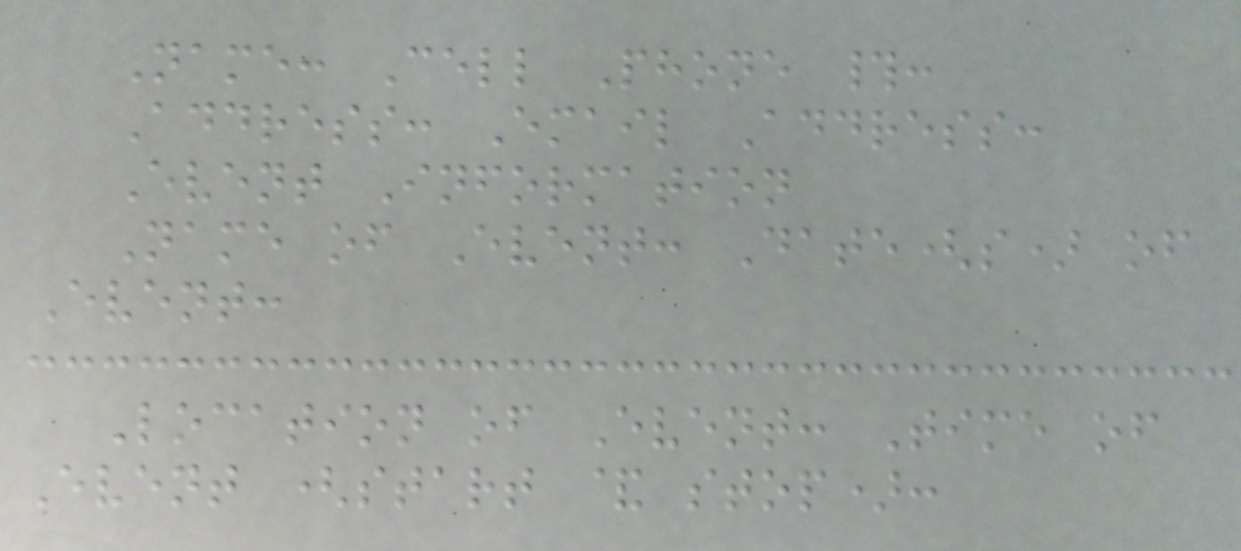Name: Cell Phone #:
Address: Email Address:
Event Information
Name of Event: Date(s) of
Event:
Location of Event: Time of
Event (start & stop):
